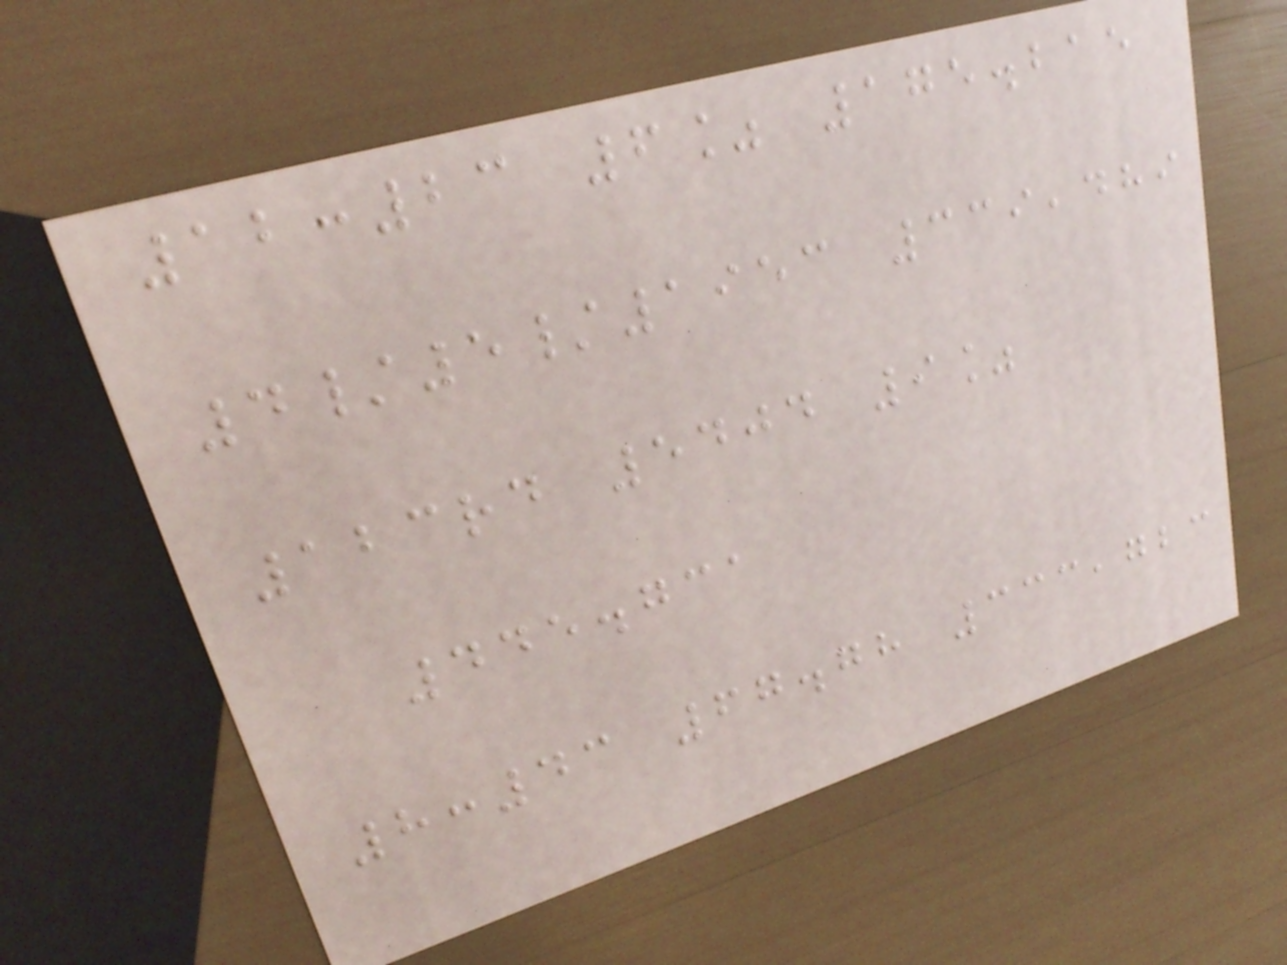12:23 6% 175.215
4/5/1953 339,489
123rd 5404 9%
445.731
8:43 67.78 333,723
